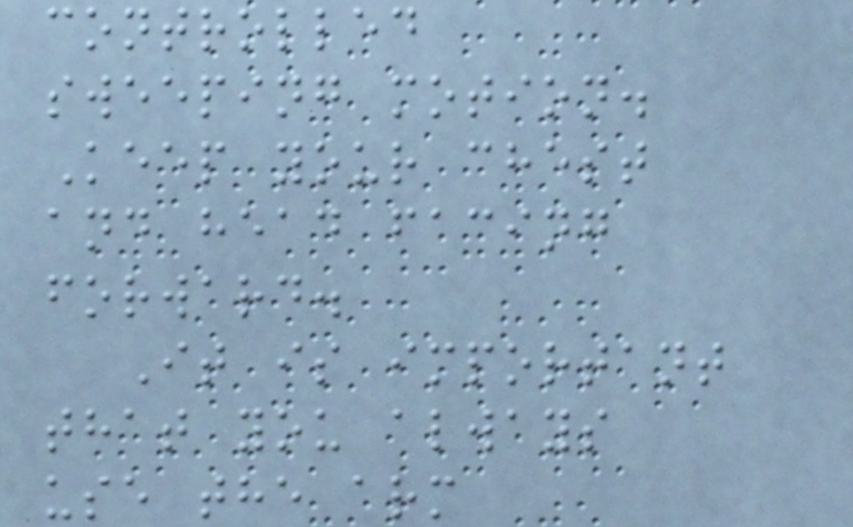controlled
sweeping motion.
Keep your chest
and head facing
forward.
It is important
that you always
use the arm
